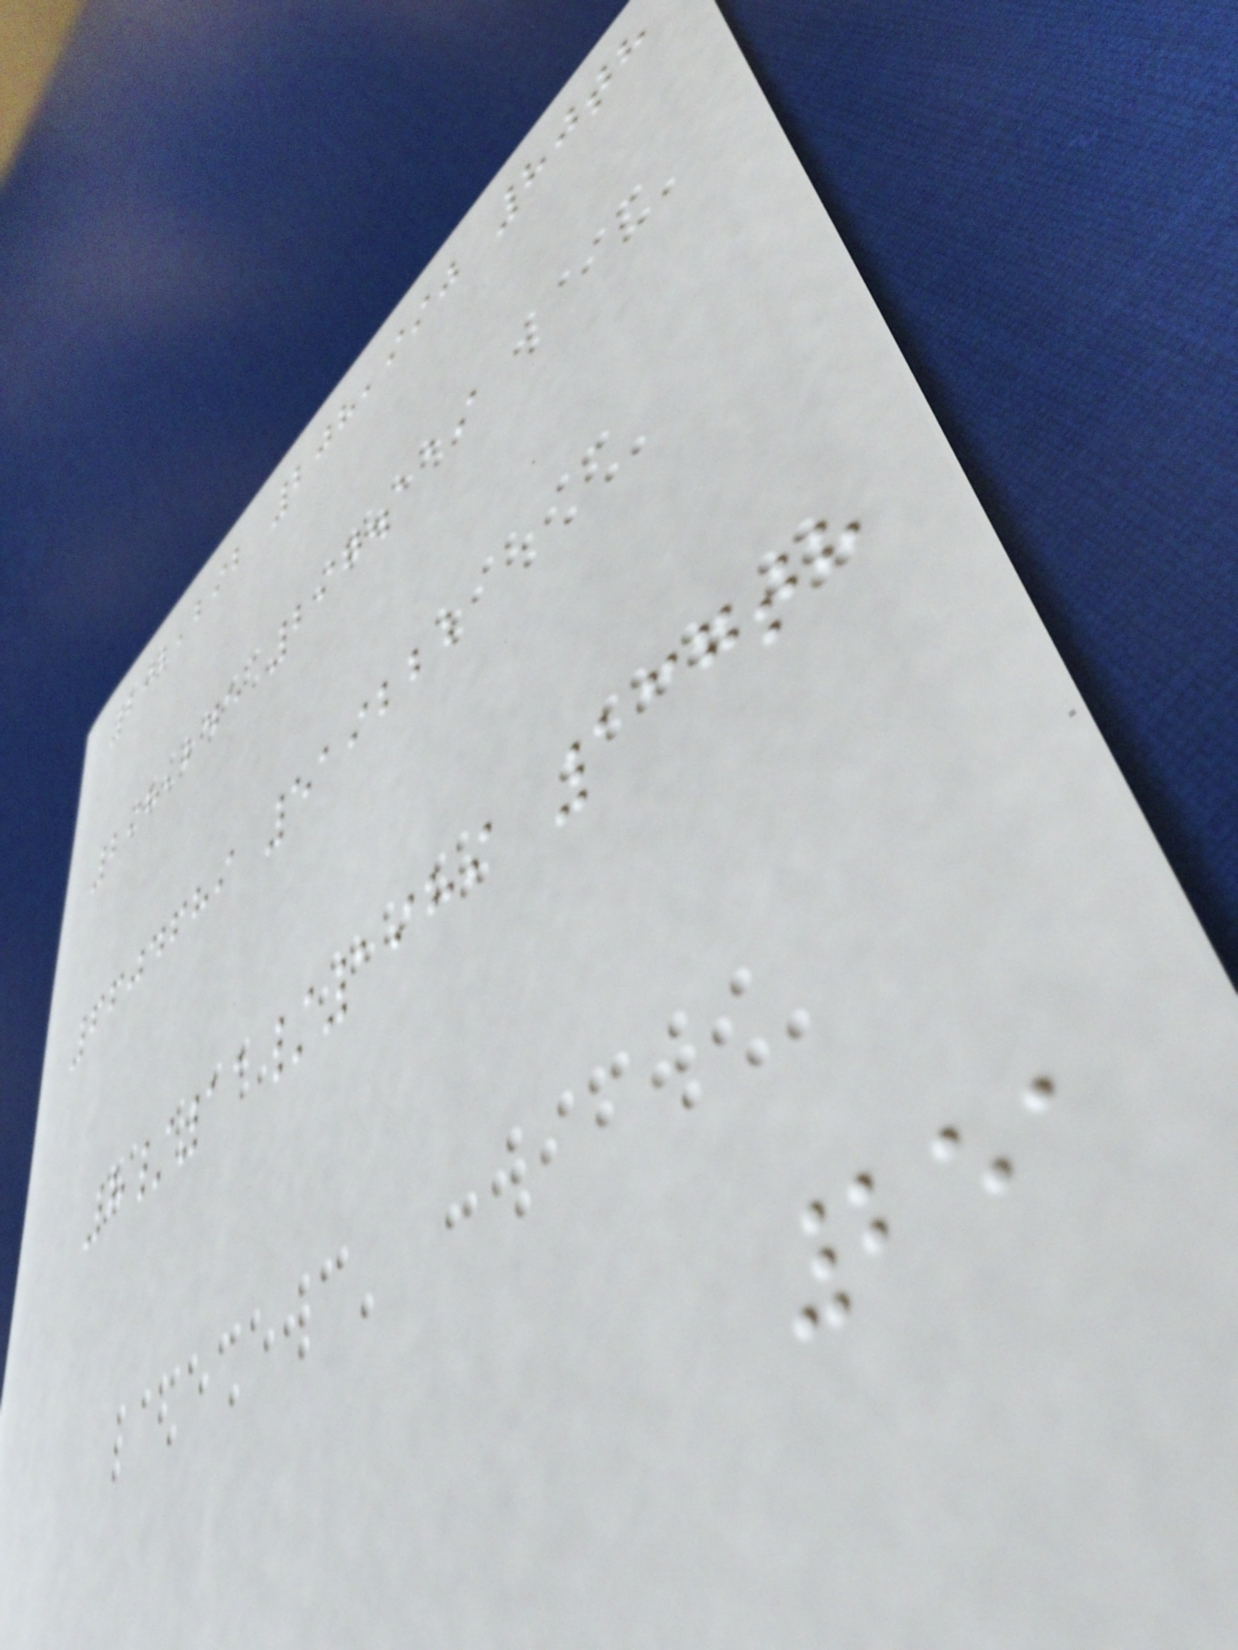202,292 208,990 80th
298,245 297.119
6604689 519222
8/11/1989 137th
251
